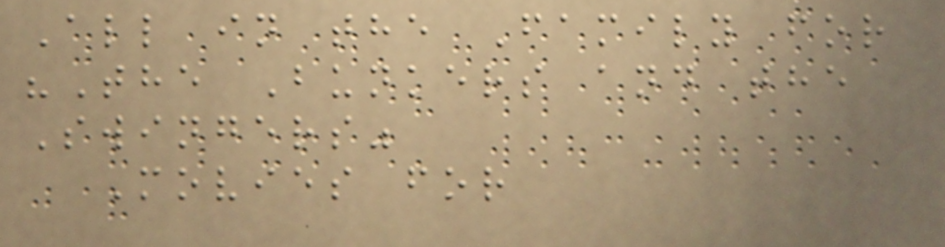All in the Family for
"The Bunkers and the
Swingers"
Movies for
